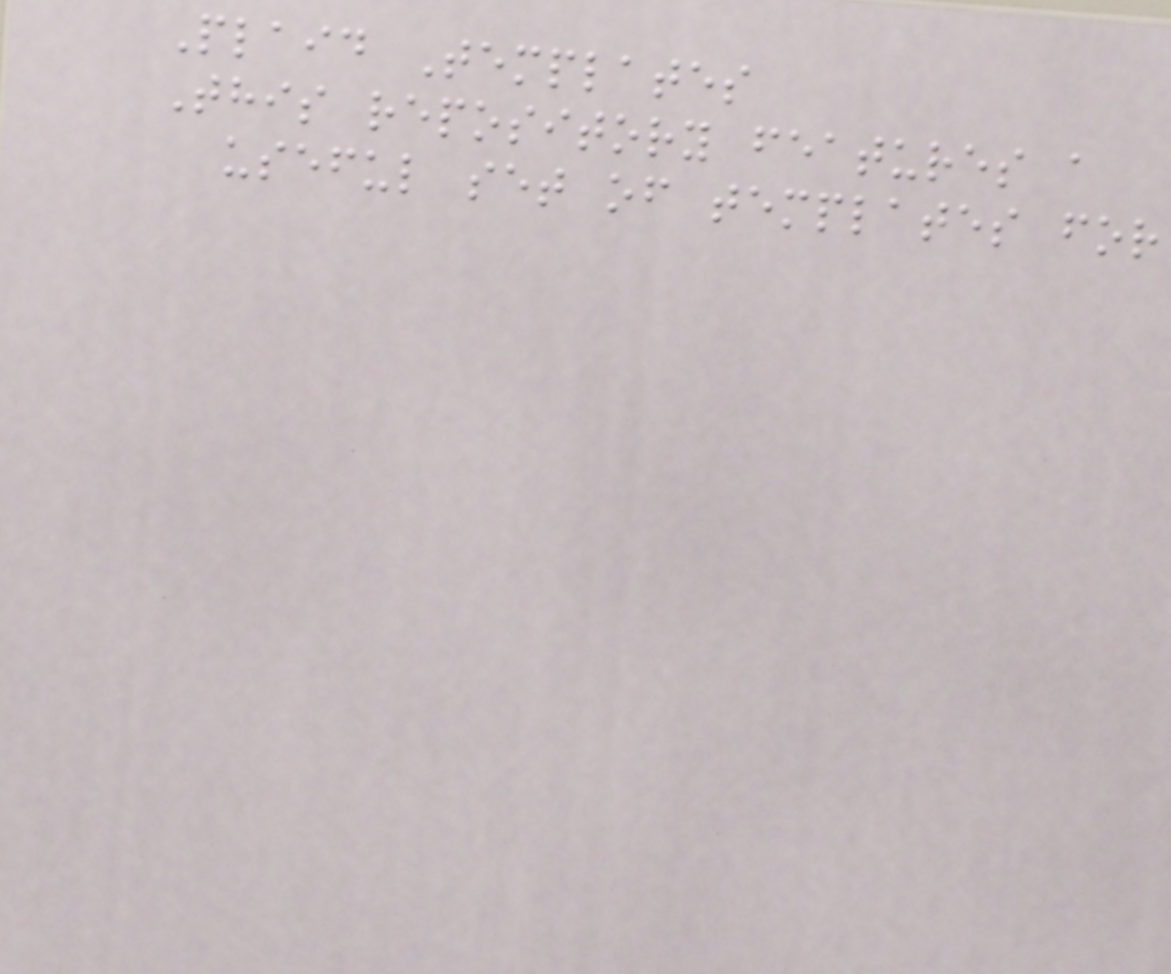Plaid Templates
This repository features a
useful set of templates for
